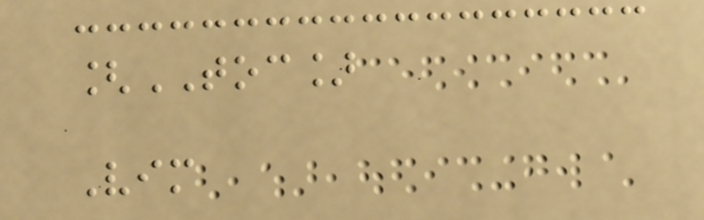[TOC]
Vim
